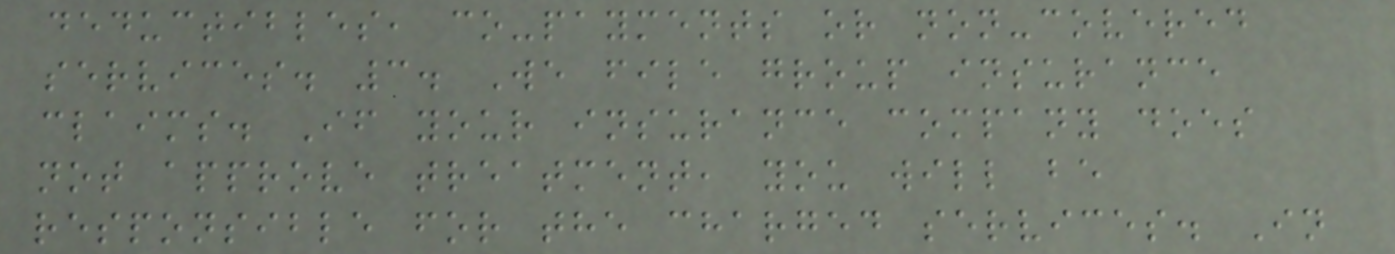deductibles, co-payments or non-covered
services. 3. We file group insurance
claims. If your insurance company does
not approve treatment, you will be
responsible for the charged services. In
